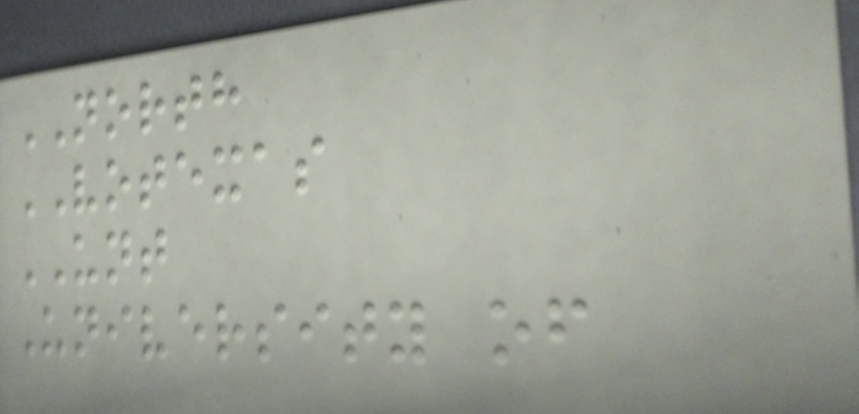NORTH
VOTEXAS
UNT
University of
